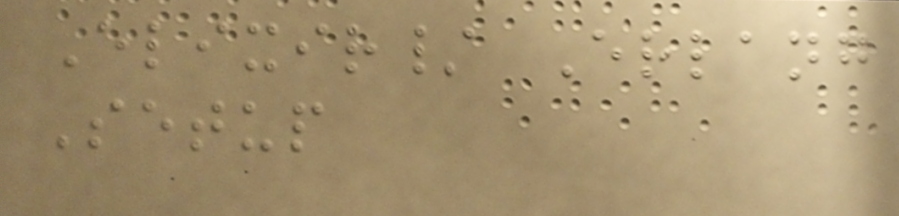Elixir/ Erlang
Setup
